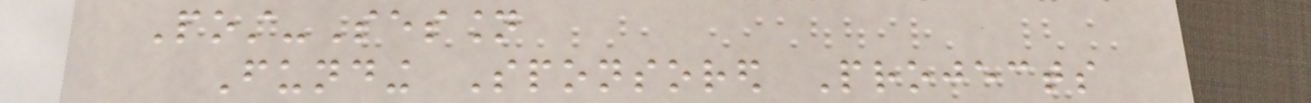Post-Session
Funding Sponsored Projects
